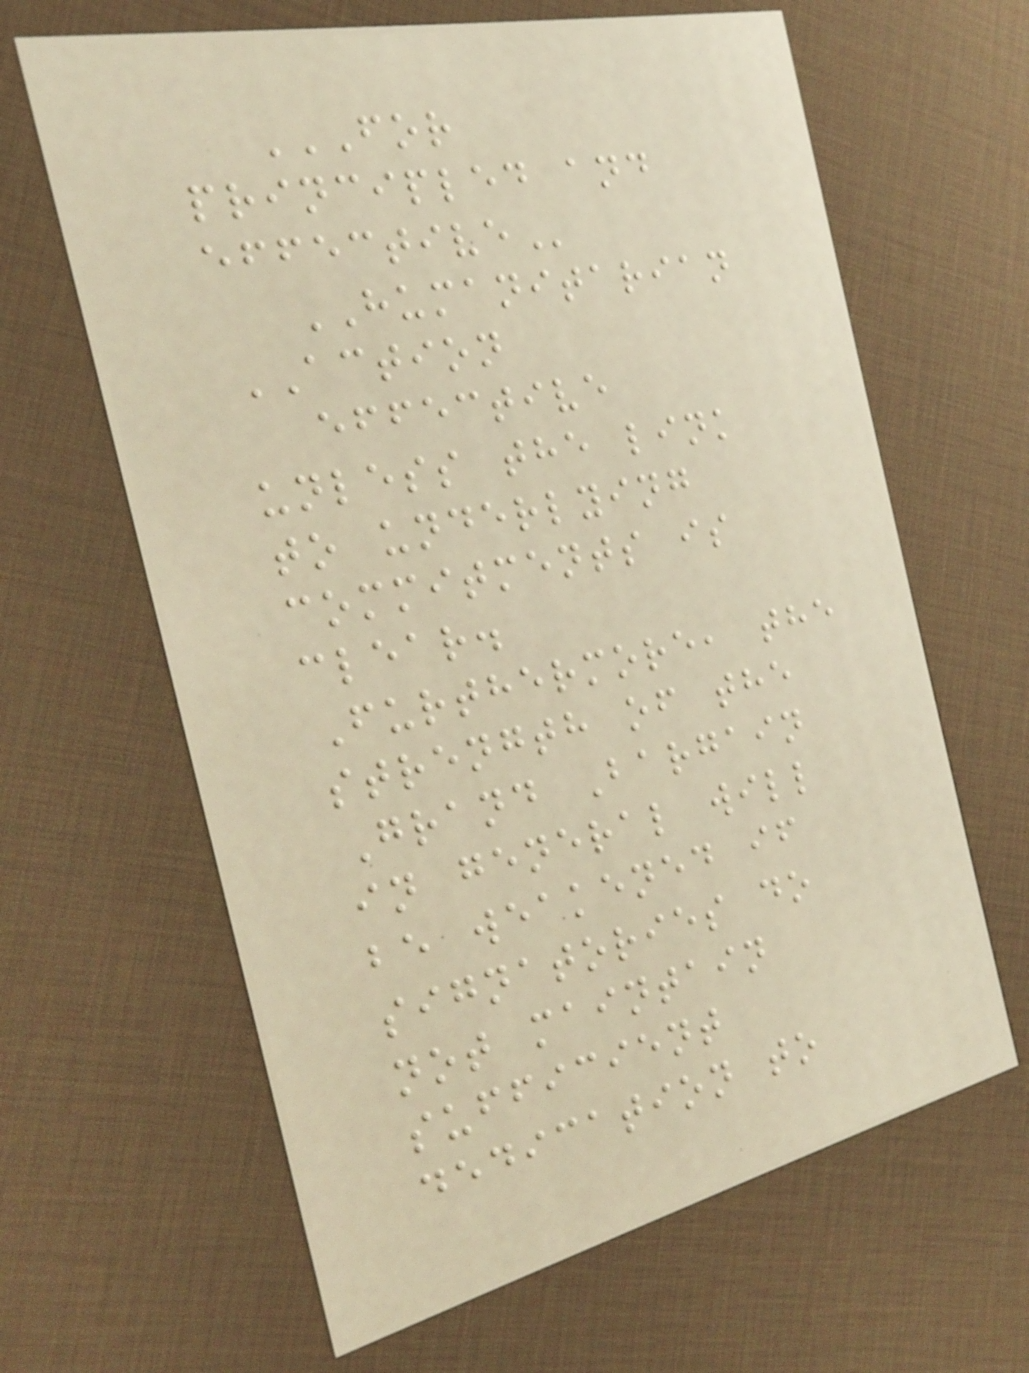FOR
PRINCIPLED AND
EFFECTIVE
HUMANITARIAN
ACTION
effective
unless the link
to underlying
commitments is
clear.
Furthermore, the
strength of the
Grand Bargain
in general will
be weakened if
signatories do
not maintain
sufficient
dedication to
